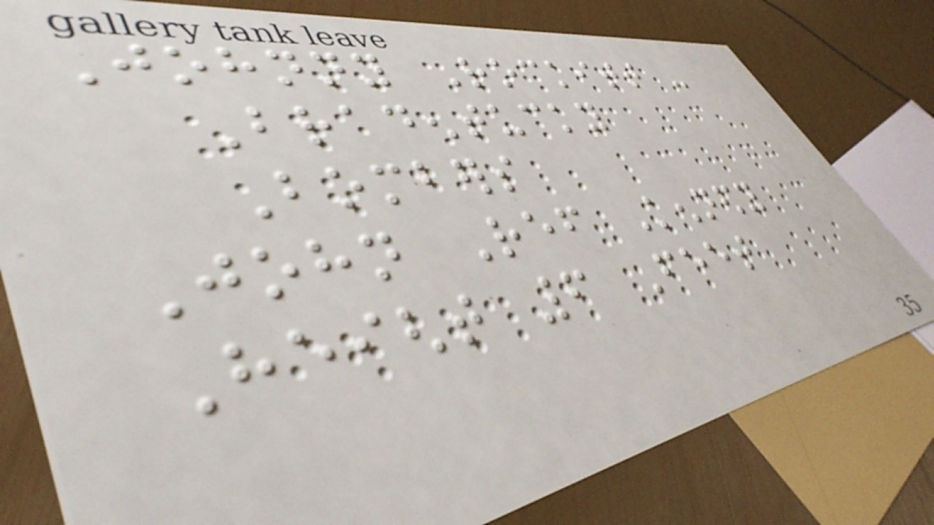Johnny Rockitt -
Bradentucky
Bombers
John Ref Kennedy
Height 6 Feet
